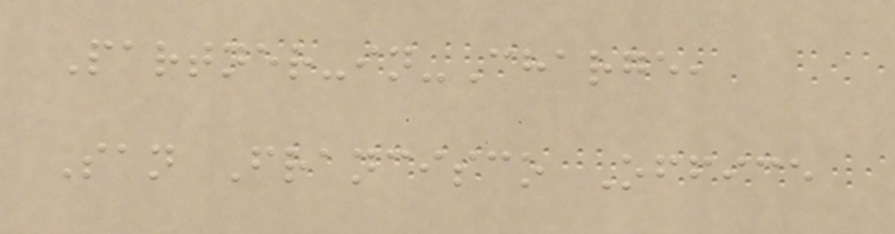Partner-in-Charge,
San Francisco Office
